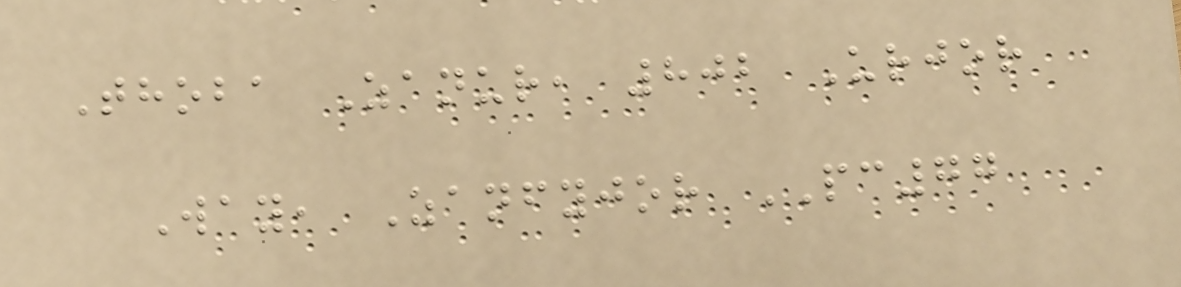Thoba Zanur, 802 Urjor
Way, Zanfyjor PC77
